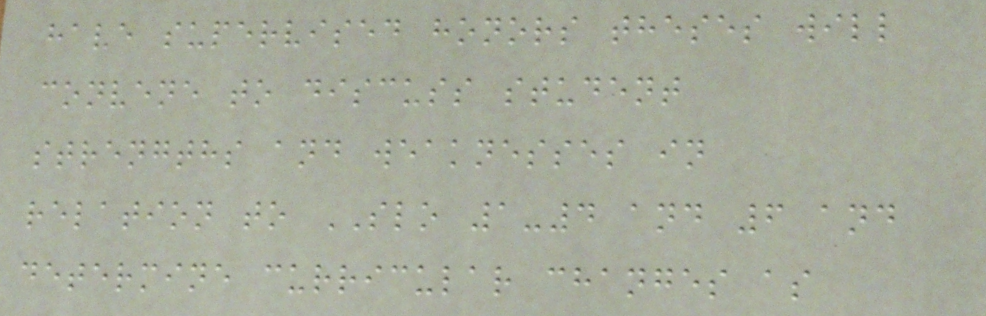have supervised honors theses will
convene to discuss student
strengths and weaknesses in
relation to SLO 1-4 and 6 and
determine curricular changes as
